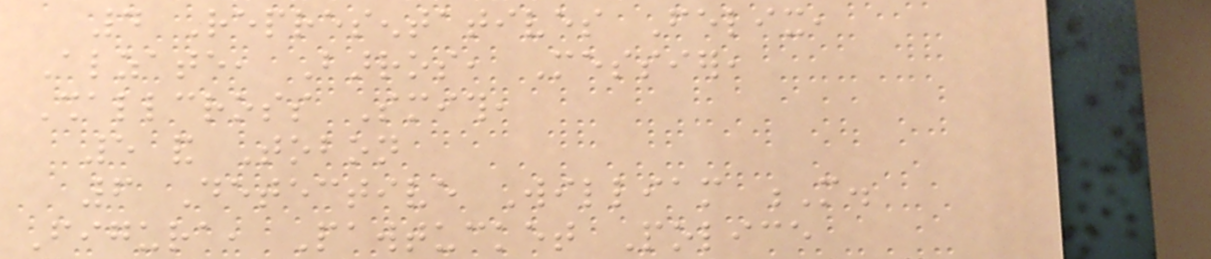4 Representatives Felix,
Alzate, Barros, Messier,
Shallcross Smith,
5 and Tobon
6 Detective William M.
Figura, Pawtucket Police
